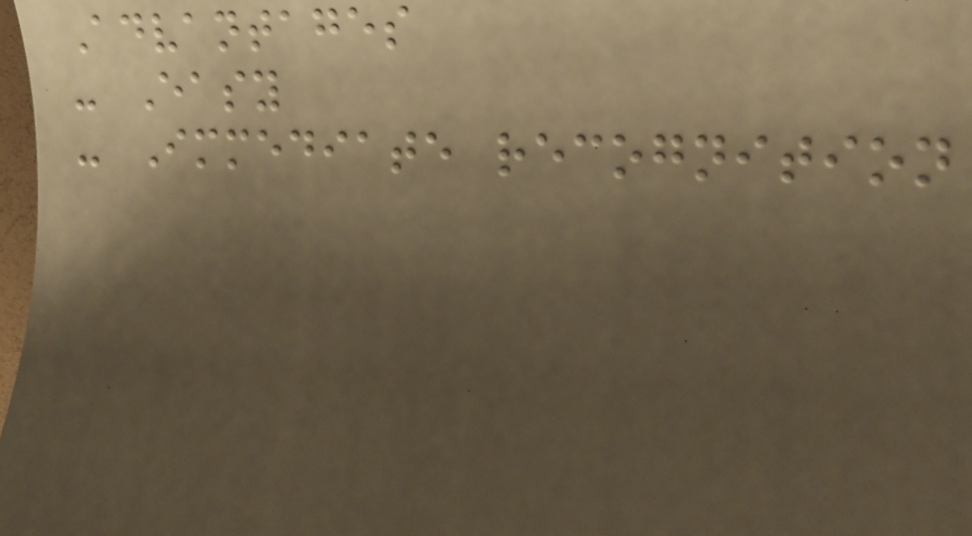Advantages
- Easy
- Immediate recognition
